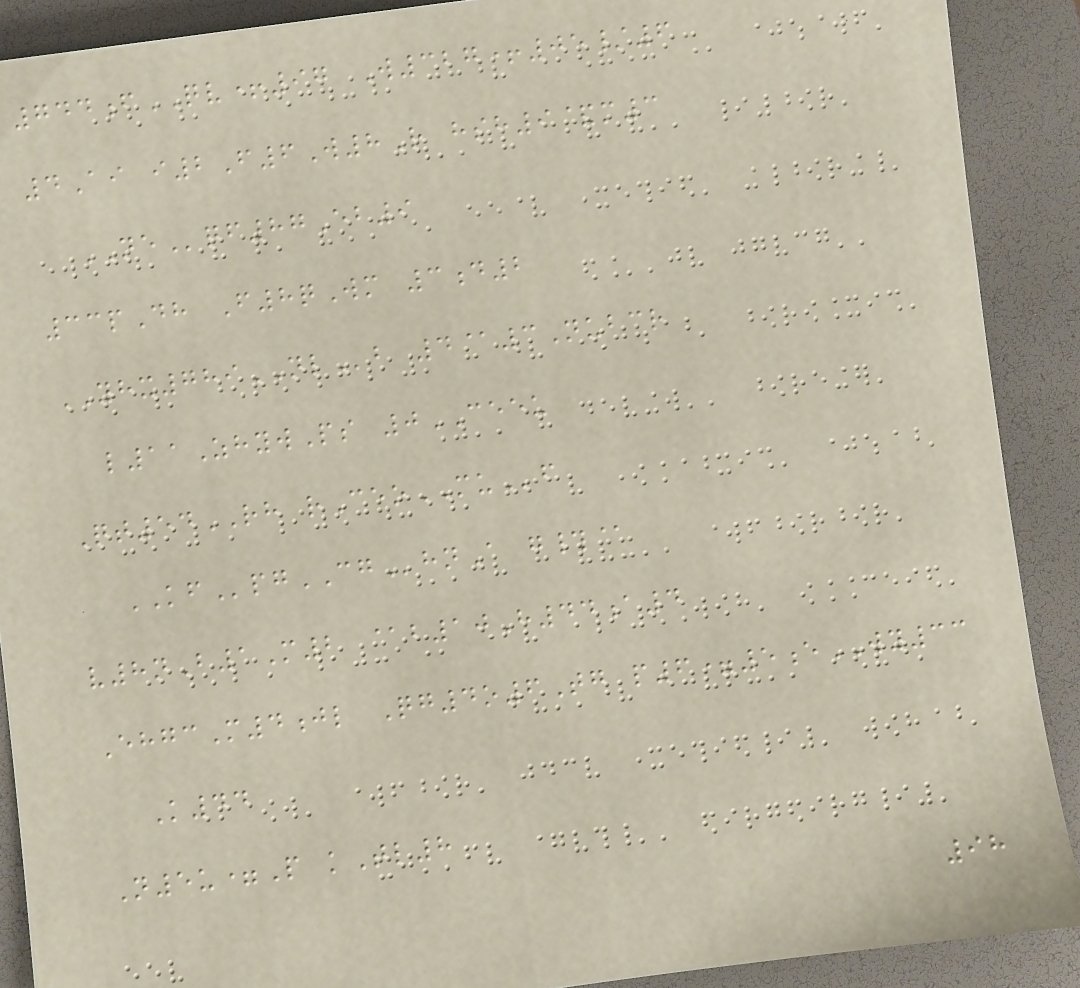744fQV+97 W327+05/6
4Ai i2F6W8R hsh9&m3
NEqf87Eb9
33pDh F8qWm 3d2
YHX789NLb 4@3Nubcr
l11ZhywPs 0CEEU
Qt54RH rCeoMUf
KFpgCGhnA g#@
v8nB1M2 @b10H44a4
EhgcM4jl Qg4o6Tg p6=5eWY33
K44
N5u=P kTl8
98
